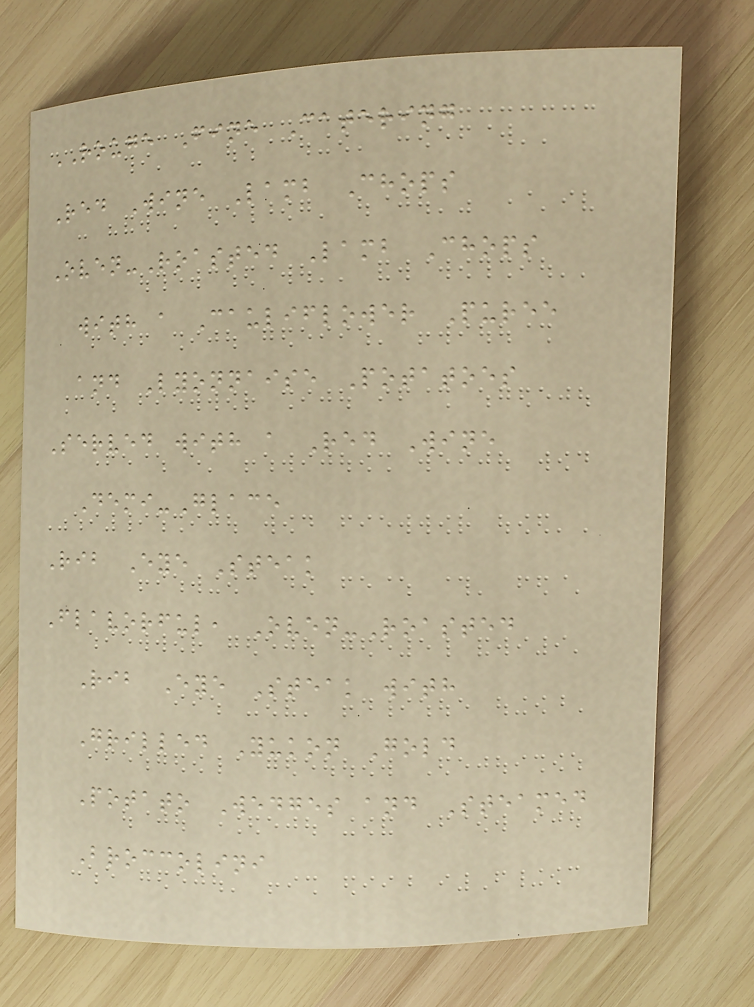ROUGE Fine Catering
Red Wine Lamb Chops
Oven-Roasted Lamb Chops
with a Cauliflower Puree
and Lyonnaise Potatoes
Served with a Red Wine
Demi-Glace
Rib Eye Steak
Flavorful, Oven-Roasted
Rib Eye Steak with
Grilled Yukon Gold
Potato Wedges and Steamed
Broccolini
